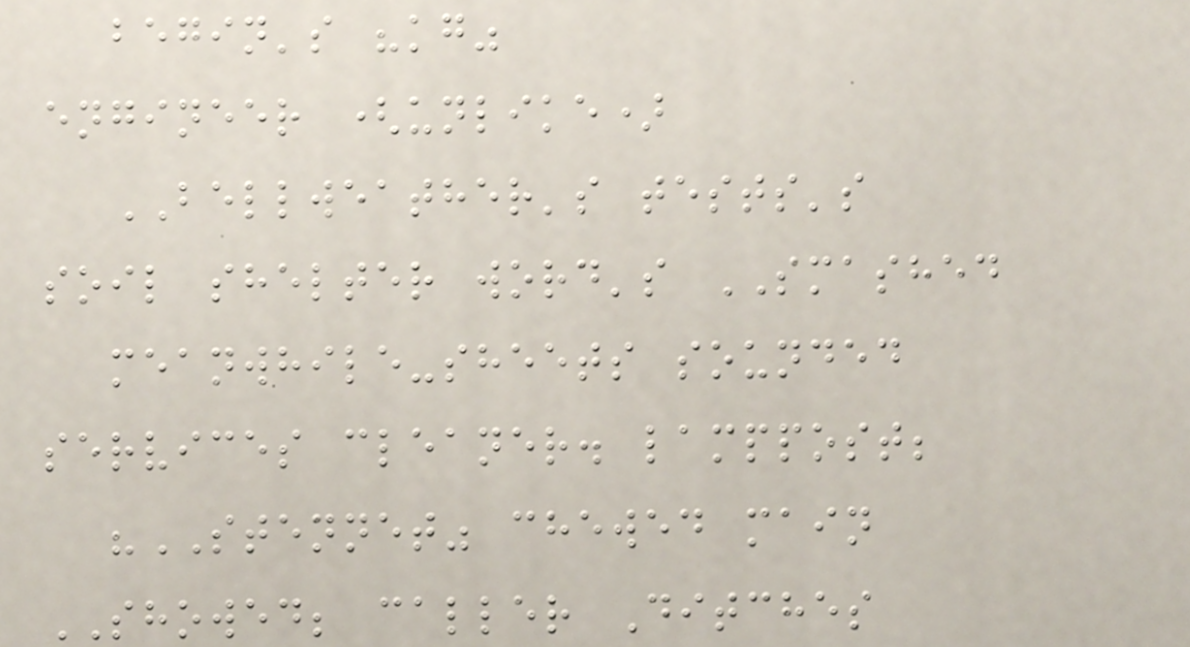begin's "kg"
engineer (unlike)
BELLWEATHER's tests's
soil shelter word's SMASHED
meanwhile-sheets sounded
services cleaner. lamppost;
"STENNET" chewed main
SHOWED; caller Ditches
